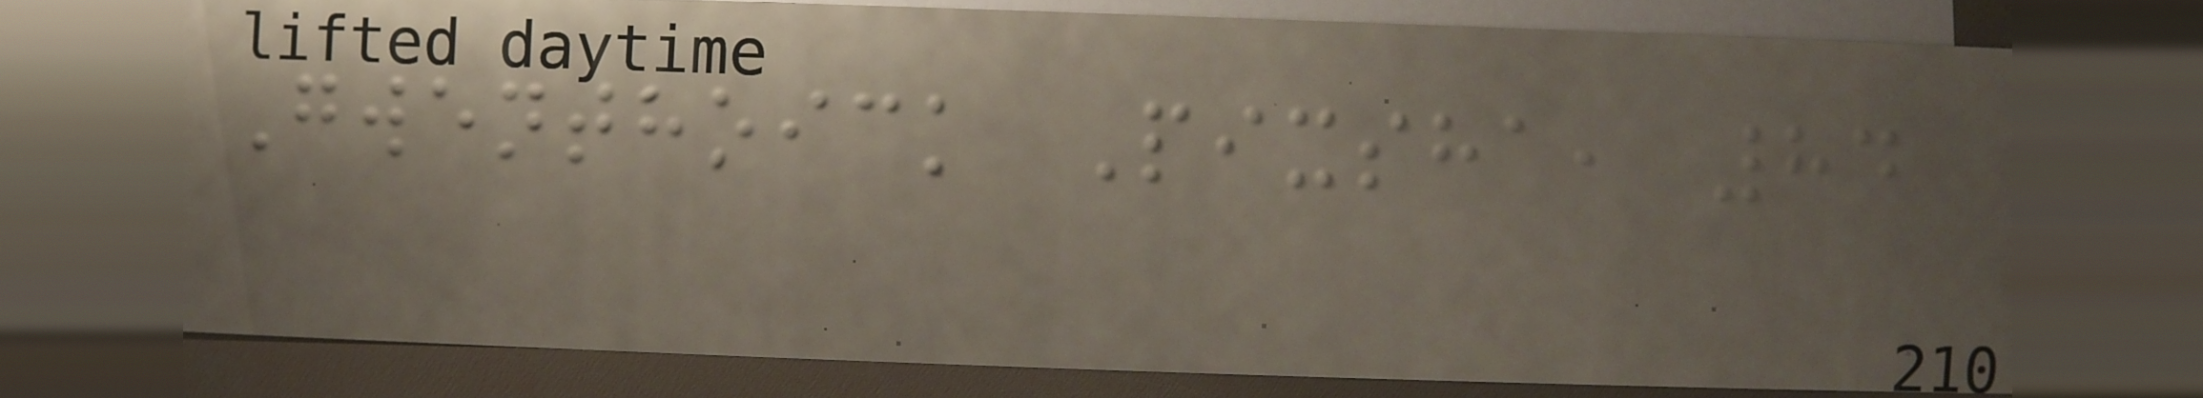Gwenthoick Pixsha, 84
